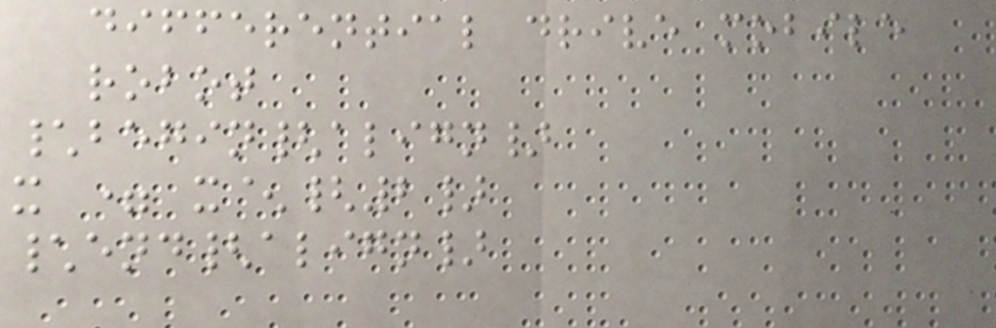differential drive mobile
robot
\begin{align}
x = x^{2}
\end{align}
